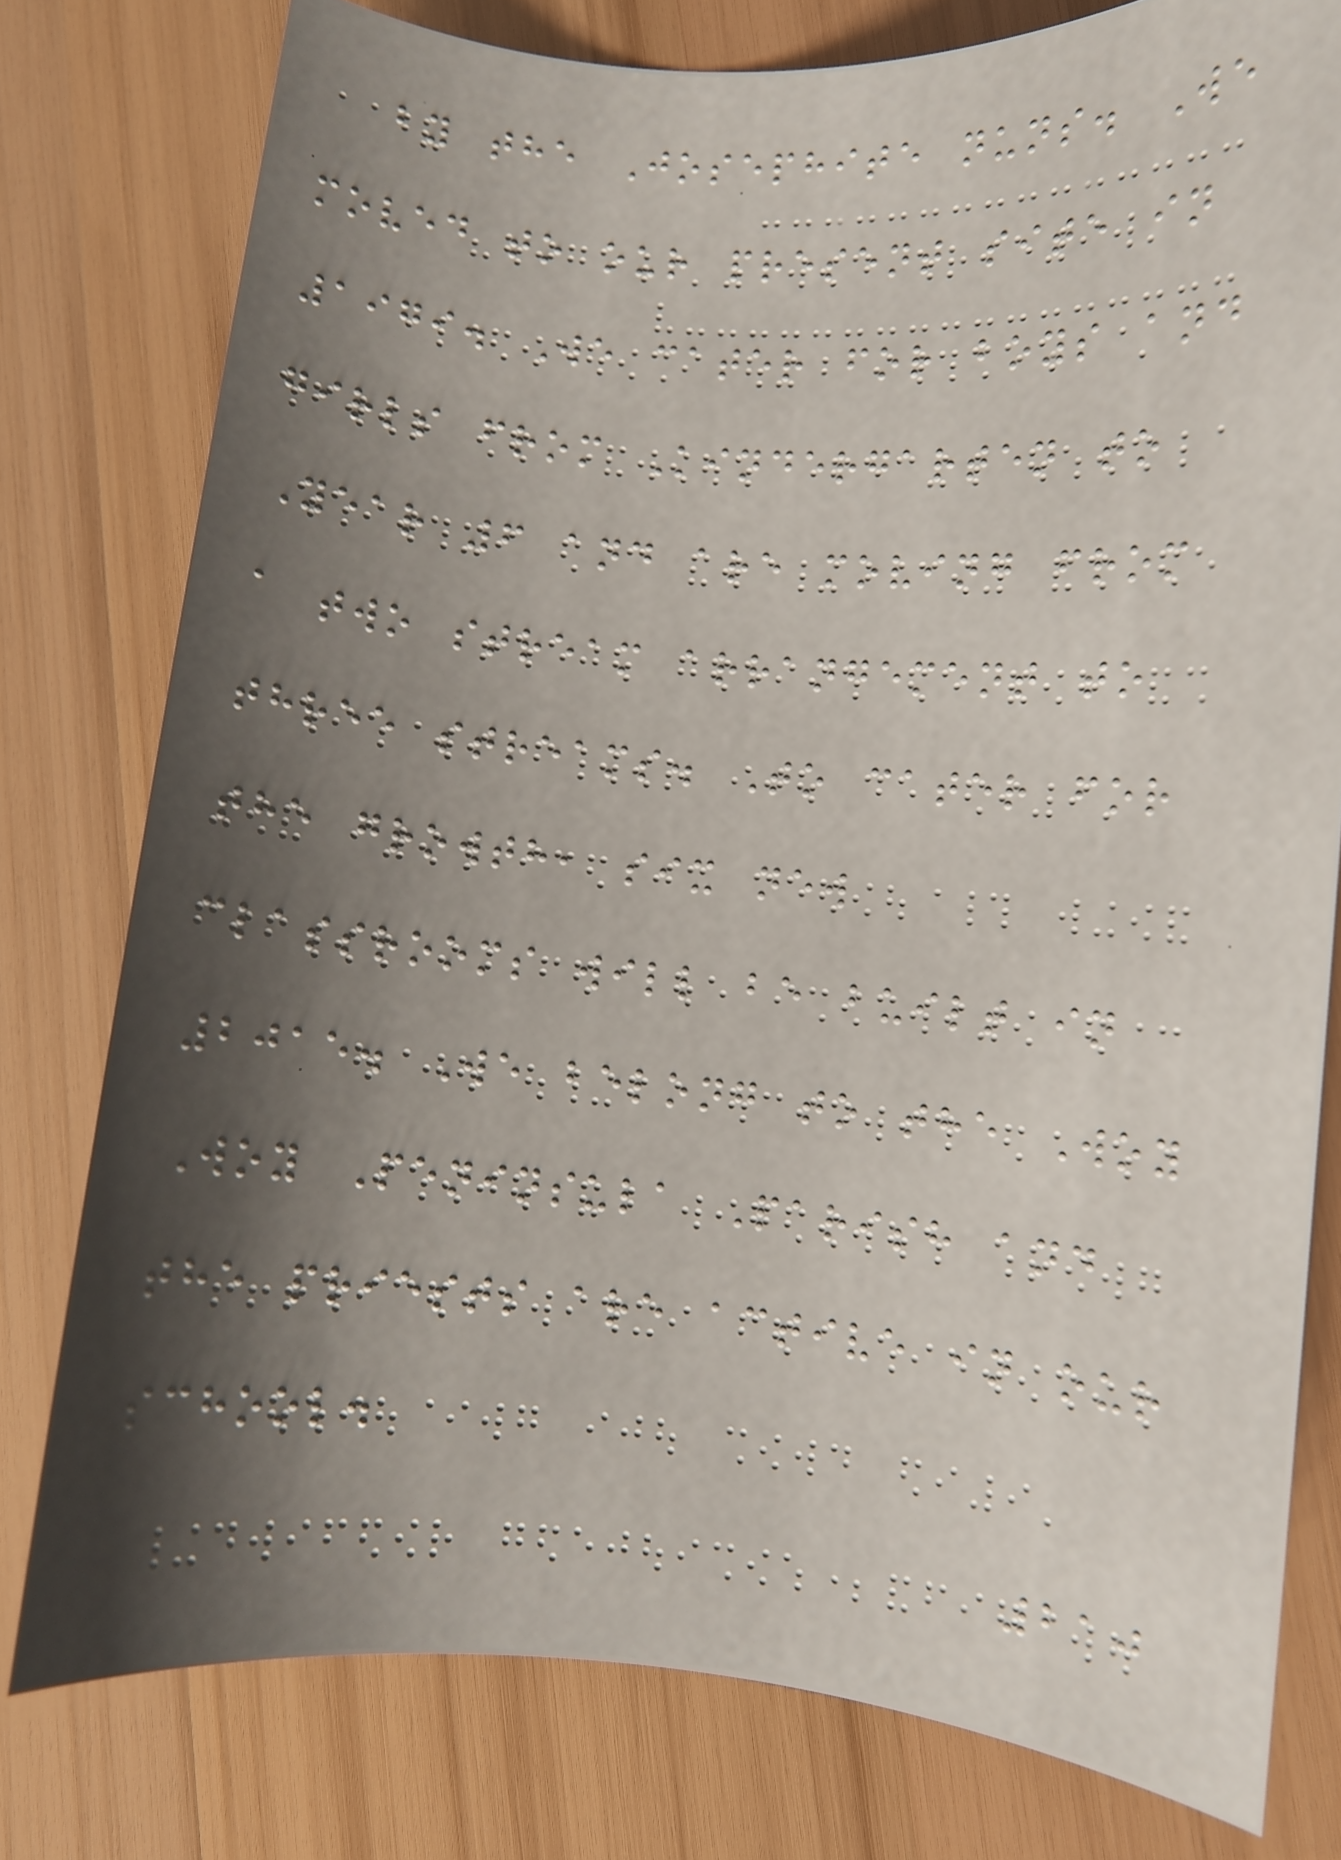by the Josephite nuns. We
moved to our present site in
1979. We cater for boys and
girls from Kindergarten to
Year 6 and are moving from
a two stream arrangement to
three streams. To cater for
the growth, six new
classrooms will be built in
2015. We belong to the Woy
Woy Peninsula Parish and
the priests are active in our
school.
210
